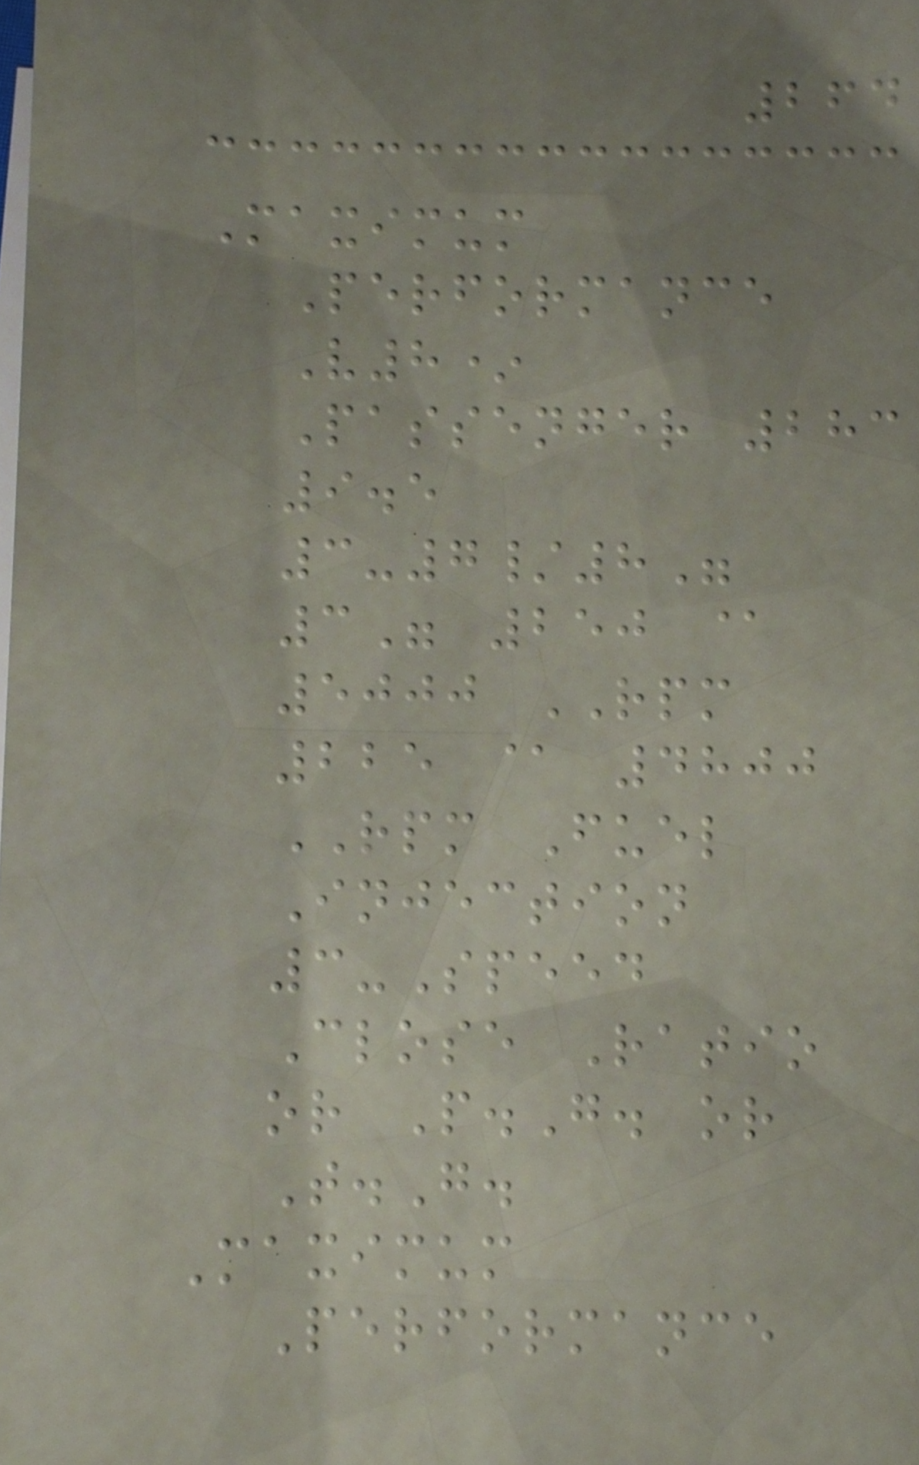264
Maximum
Performance
V8*
Passenger 283
9.5
3-7/8"
3" 250 @
5000 RPM
225 @ 4800
RPM Fuel
Injection
3-Speed
Close Ratio
or P.G. or
T.G.
Maximum
Performance
